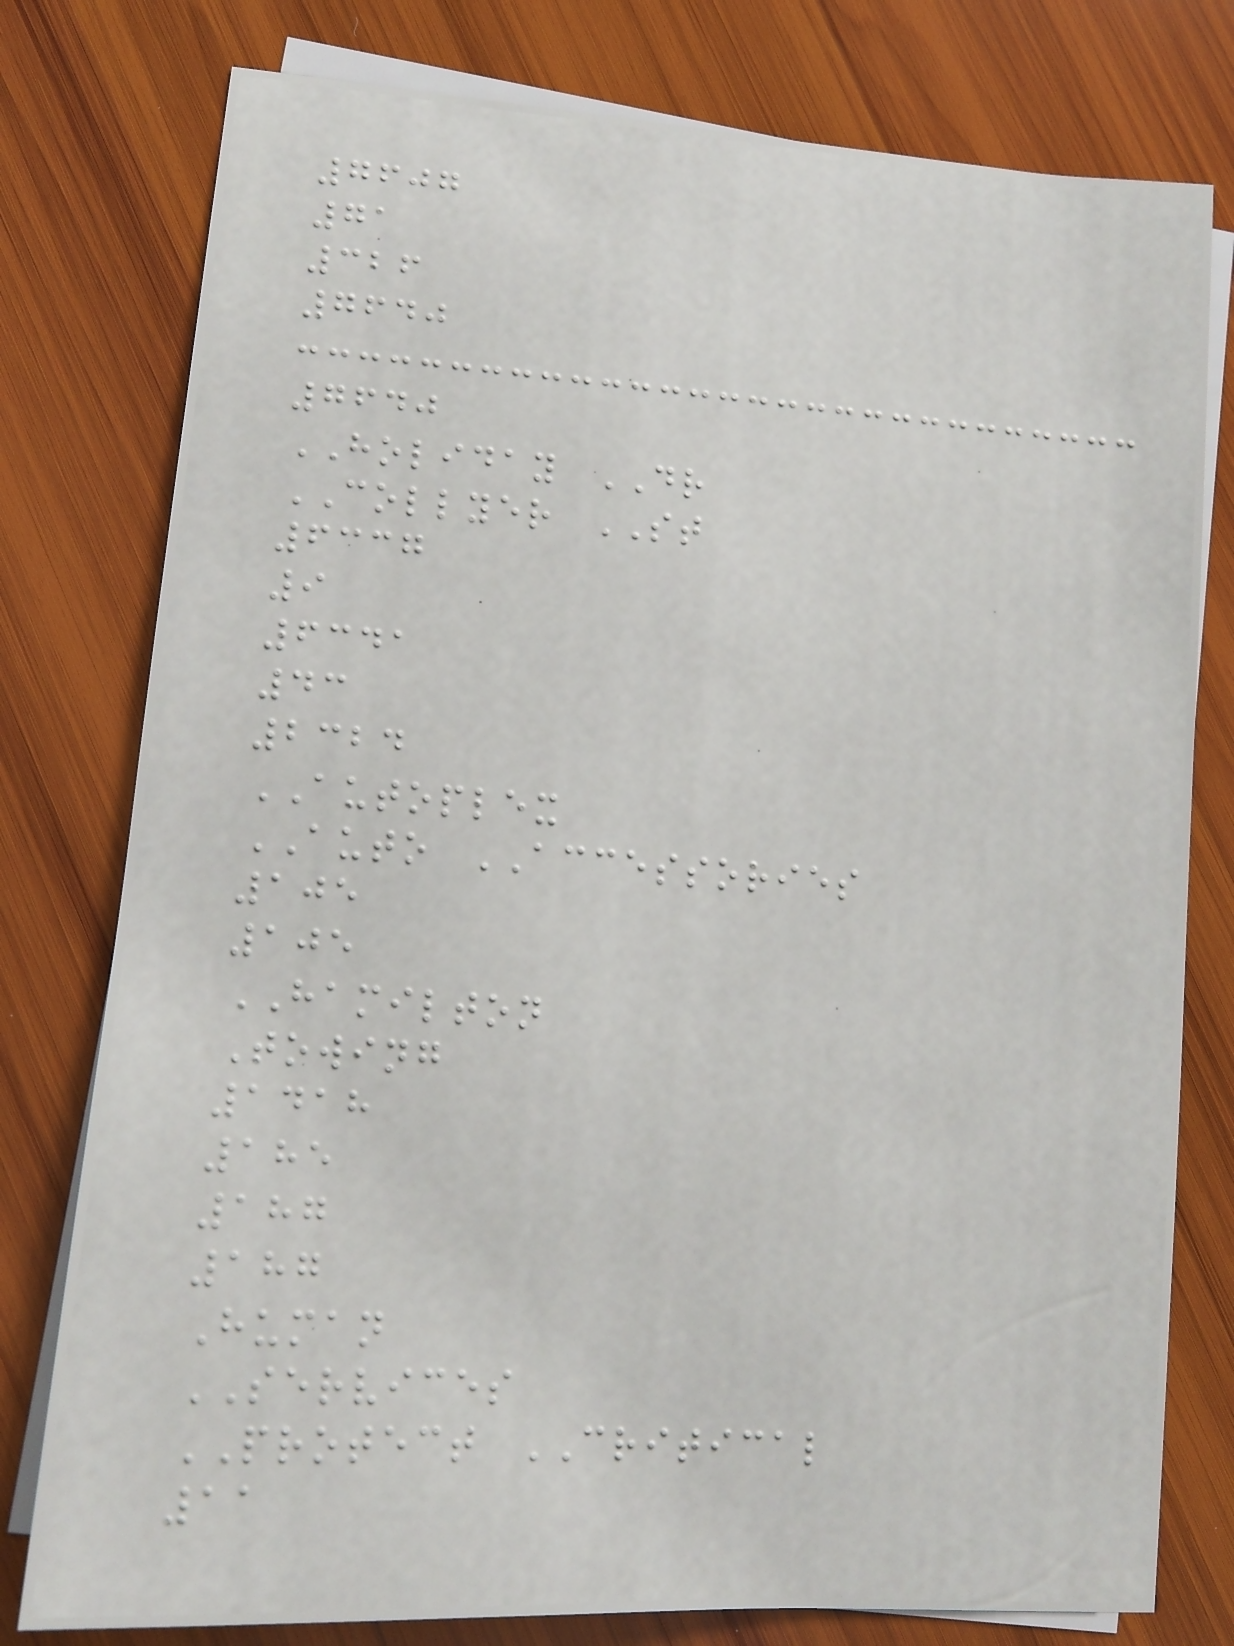7607
71
326
7640
7640
HOLIDAY DR
COLLYER ST
6337
9
6341
43
2324
AUTOPLEX
AUTO ACCESSORIES
105
105
HAMILTON
Towing
1418
185
187
187
Human
SERVICES
PROTECT CRITICAL
11
